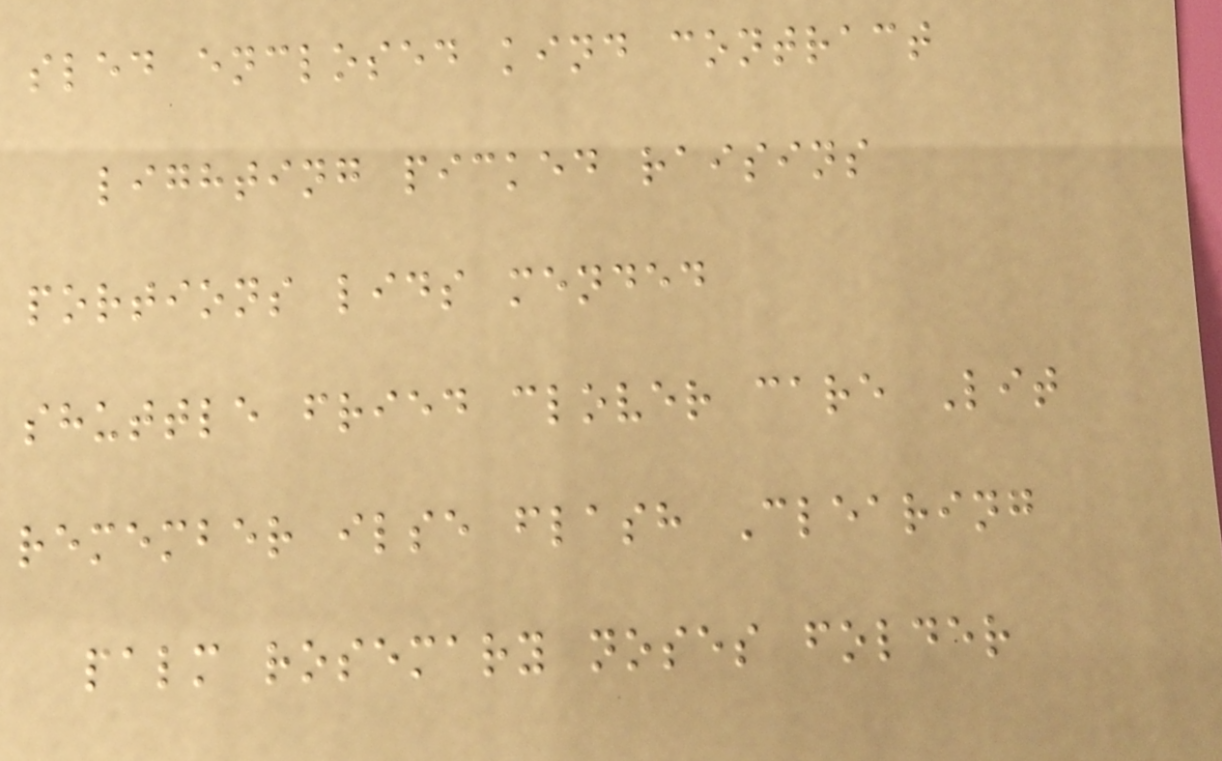sled enclosed kind contract
lighting picked raisins
portions lids mended
shuttle fried clover care Lit
remember ilse flash Clearing
palm rosemary noses folder
